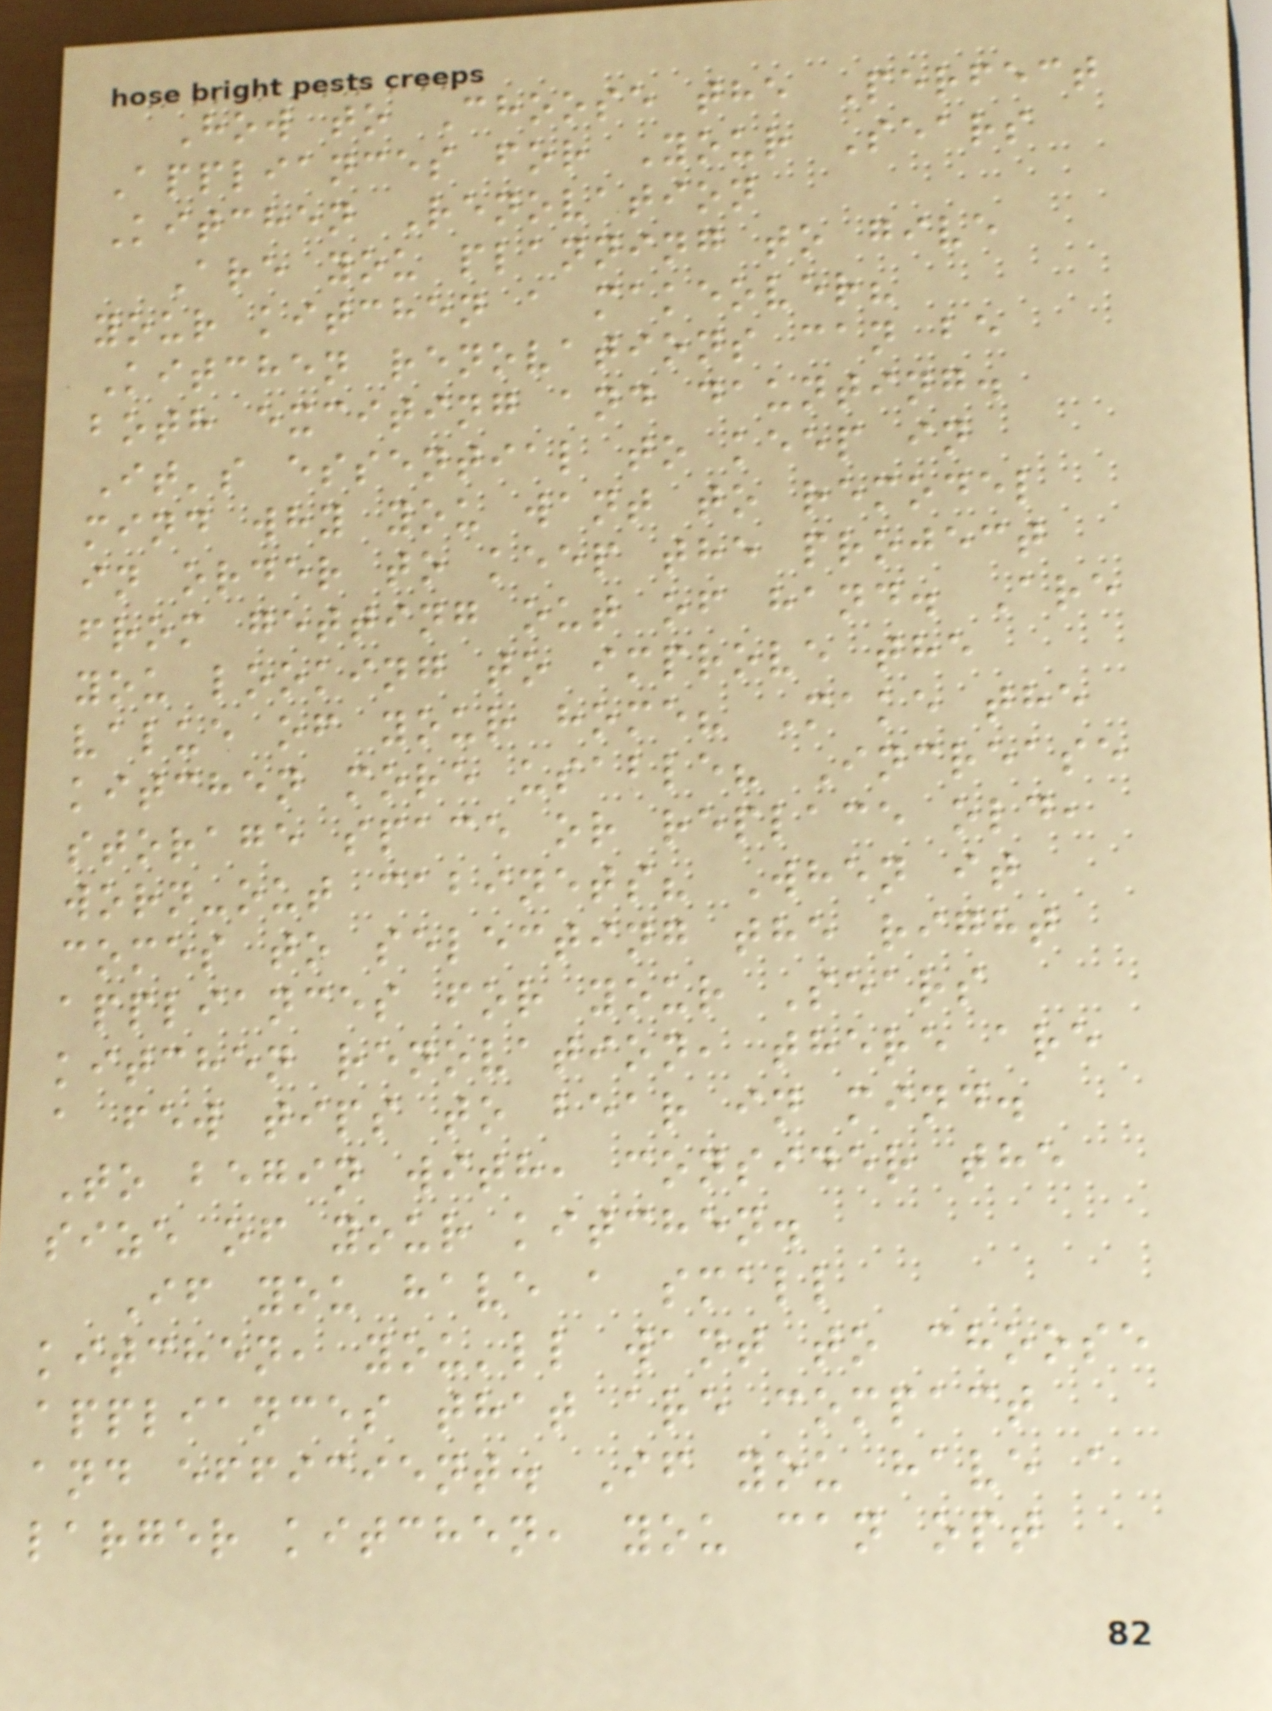How to Choose the Perfect
Appliances for Your Sears
Kitchen Renovation
Are you planning to give
your kitchen a makeover?
Kitchen renovations can be
both exciting and daunting.
It's essential to keep in
mind why you want to remodel
in order to keep the project
from getting out of hand. Are
you looking to improve the
value of your home? Make the
kitchen more usable? Increase
storage space or replace old,
worn-out cabinets? When it
comes to selecting the right
appliances for your Sears
kitchen renovation, there are
a few tips to bear in mind.
To begin with, consider the
size of your kitchen.
If you have a small
kitchen, you'll want to choose
appliances that are compact
and efficient. If you have a
larger kitchen, you can opt
